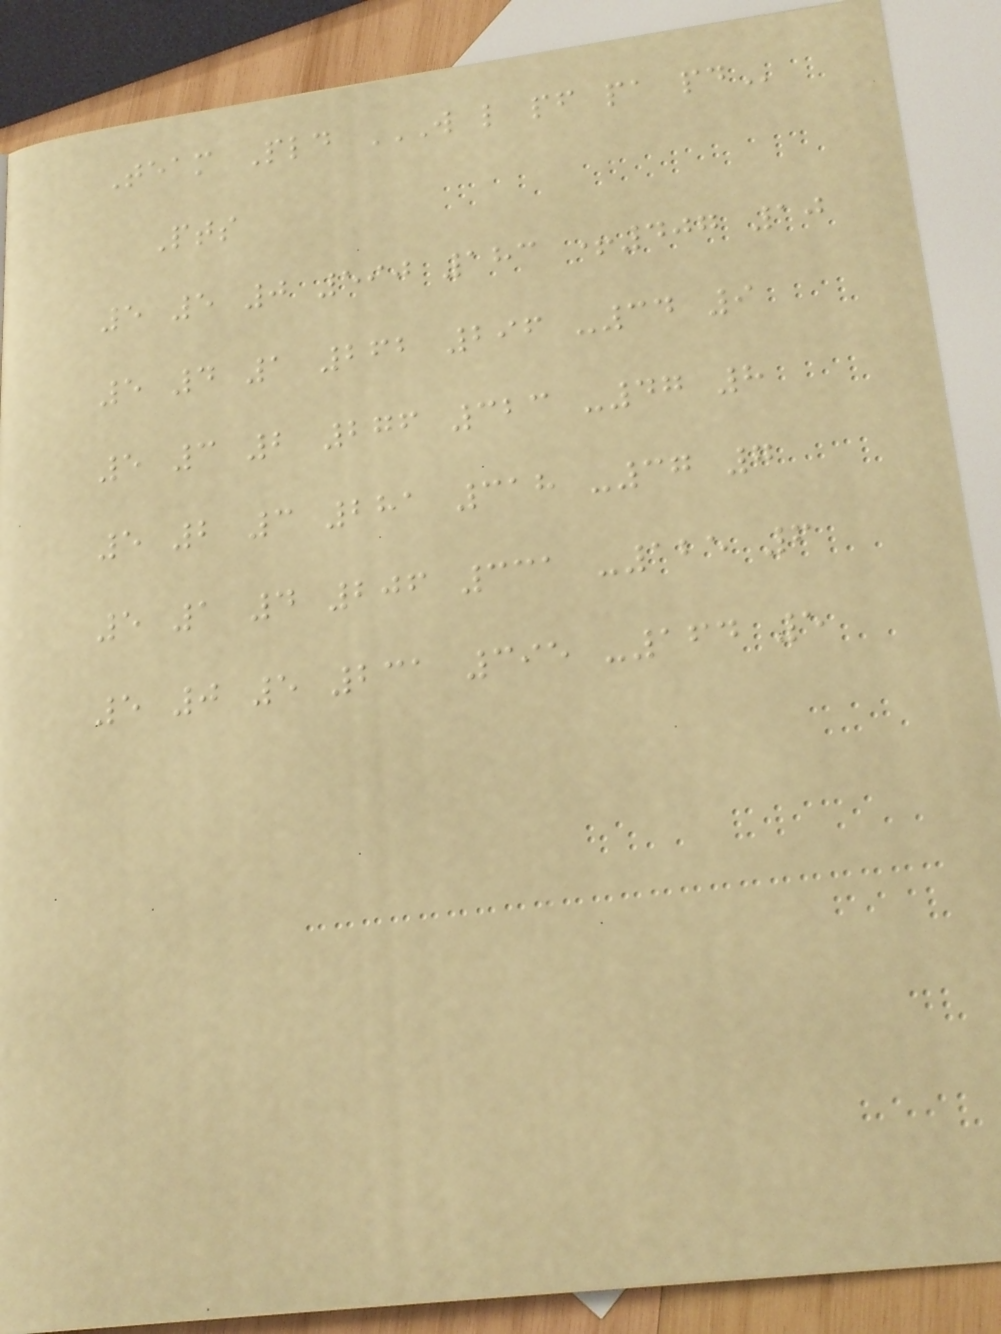Team Pld W L PF PA PD
Pts
5 5 0 590 183 +407 10
5 4 1 262 296 -34 9
5 3 2 276 323 -47 8
5 2 3 281 318 -37 7
5 1 4 206 331 -125 6
5 0 5 231 395 -164 5
